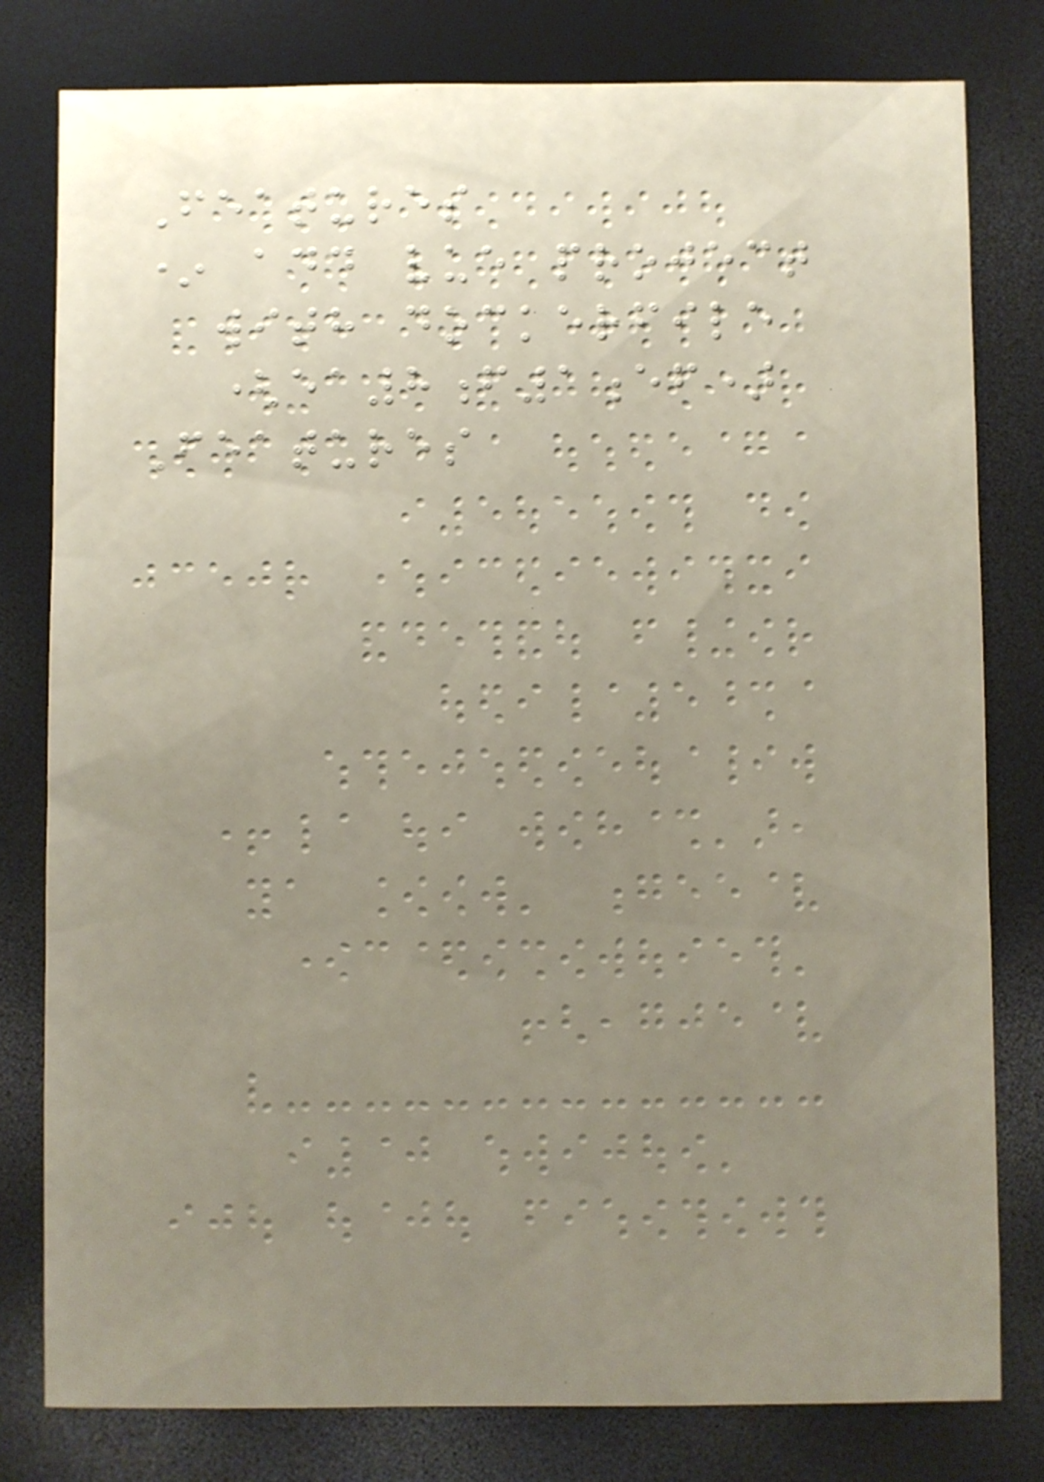Features
* add vue project
with dockerfile
(ea8f1ef)
Features
